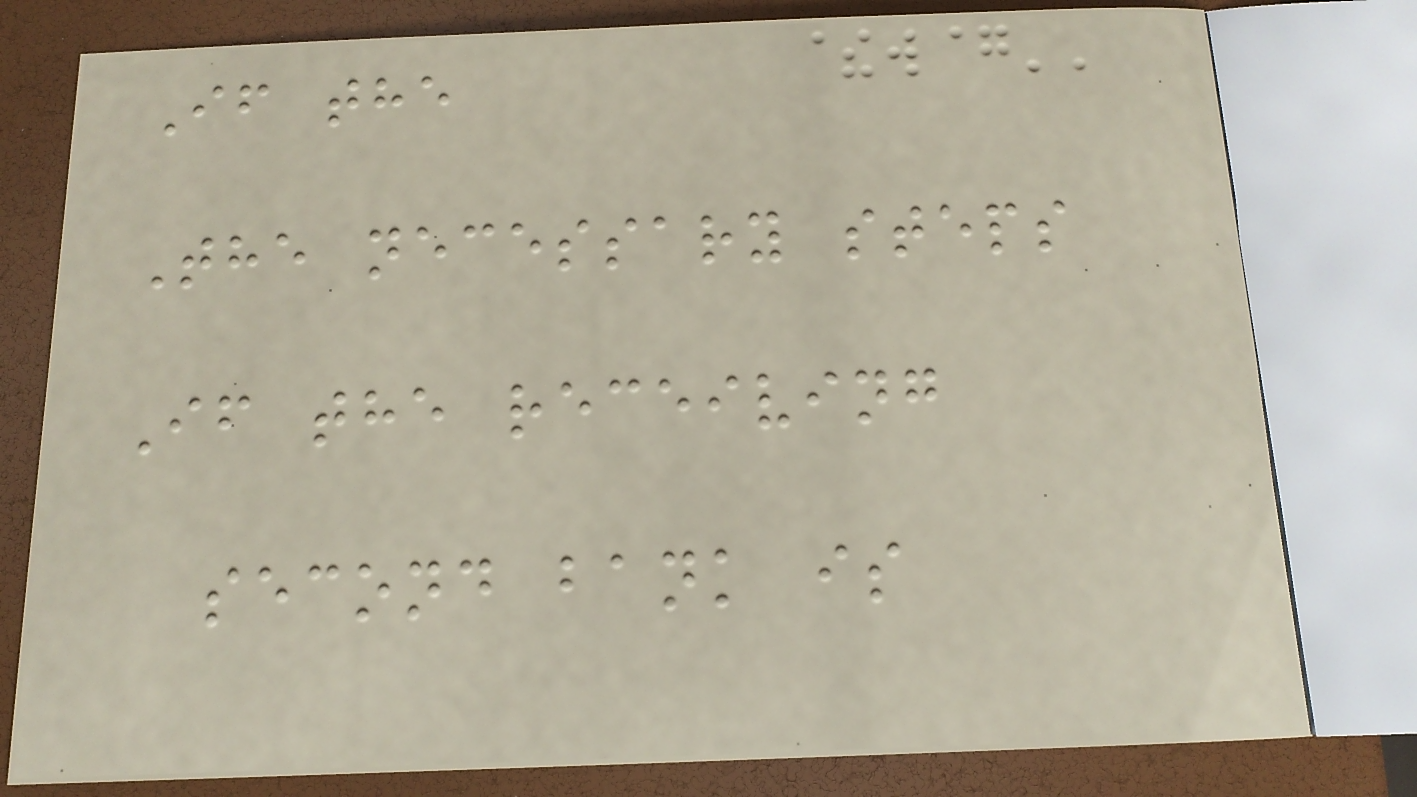If the
The necessary steps
If the receiving
second bank is
